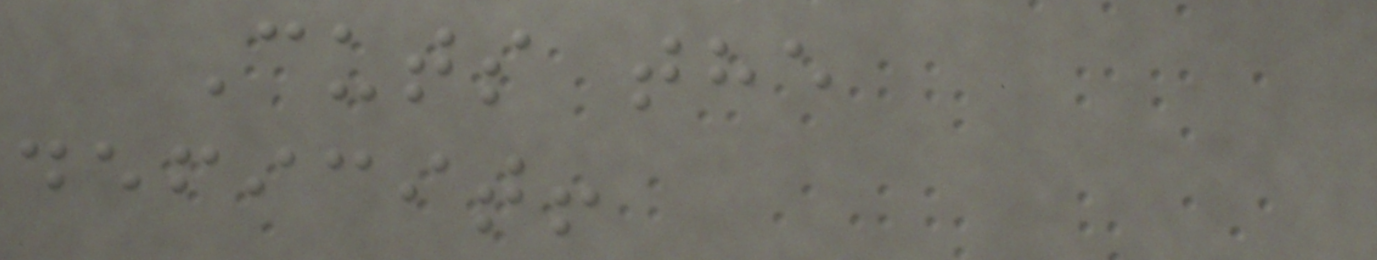Cuts the
deficit!
